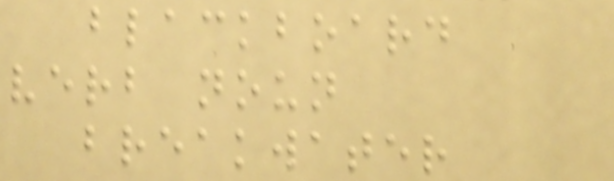blackboard
verb noun
breakwater
